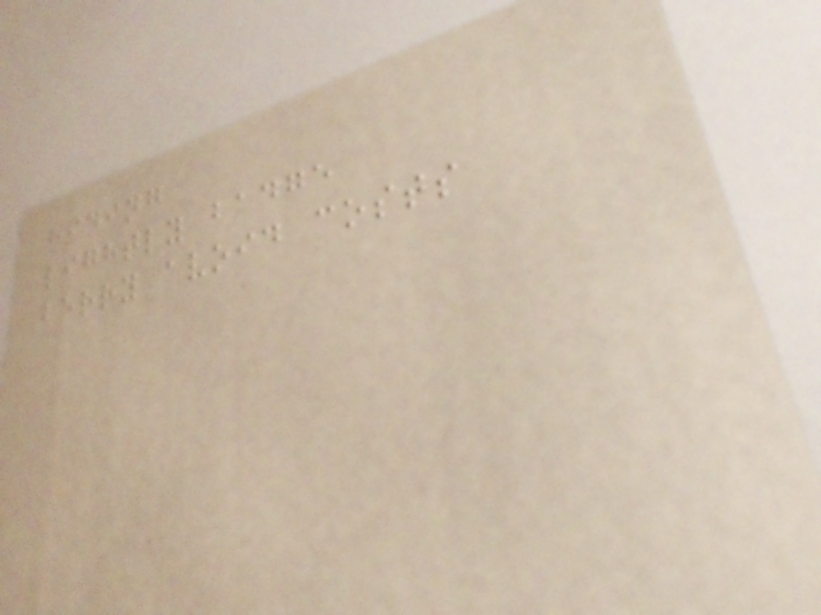hiding
lightly badge
berry avoid costs
